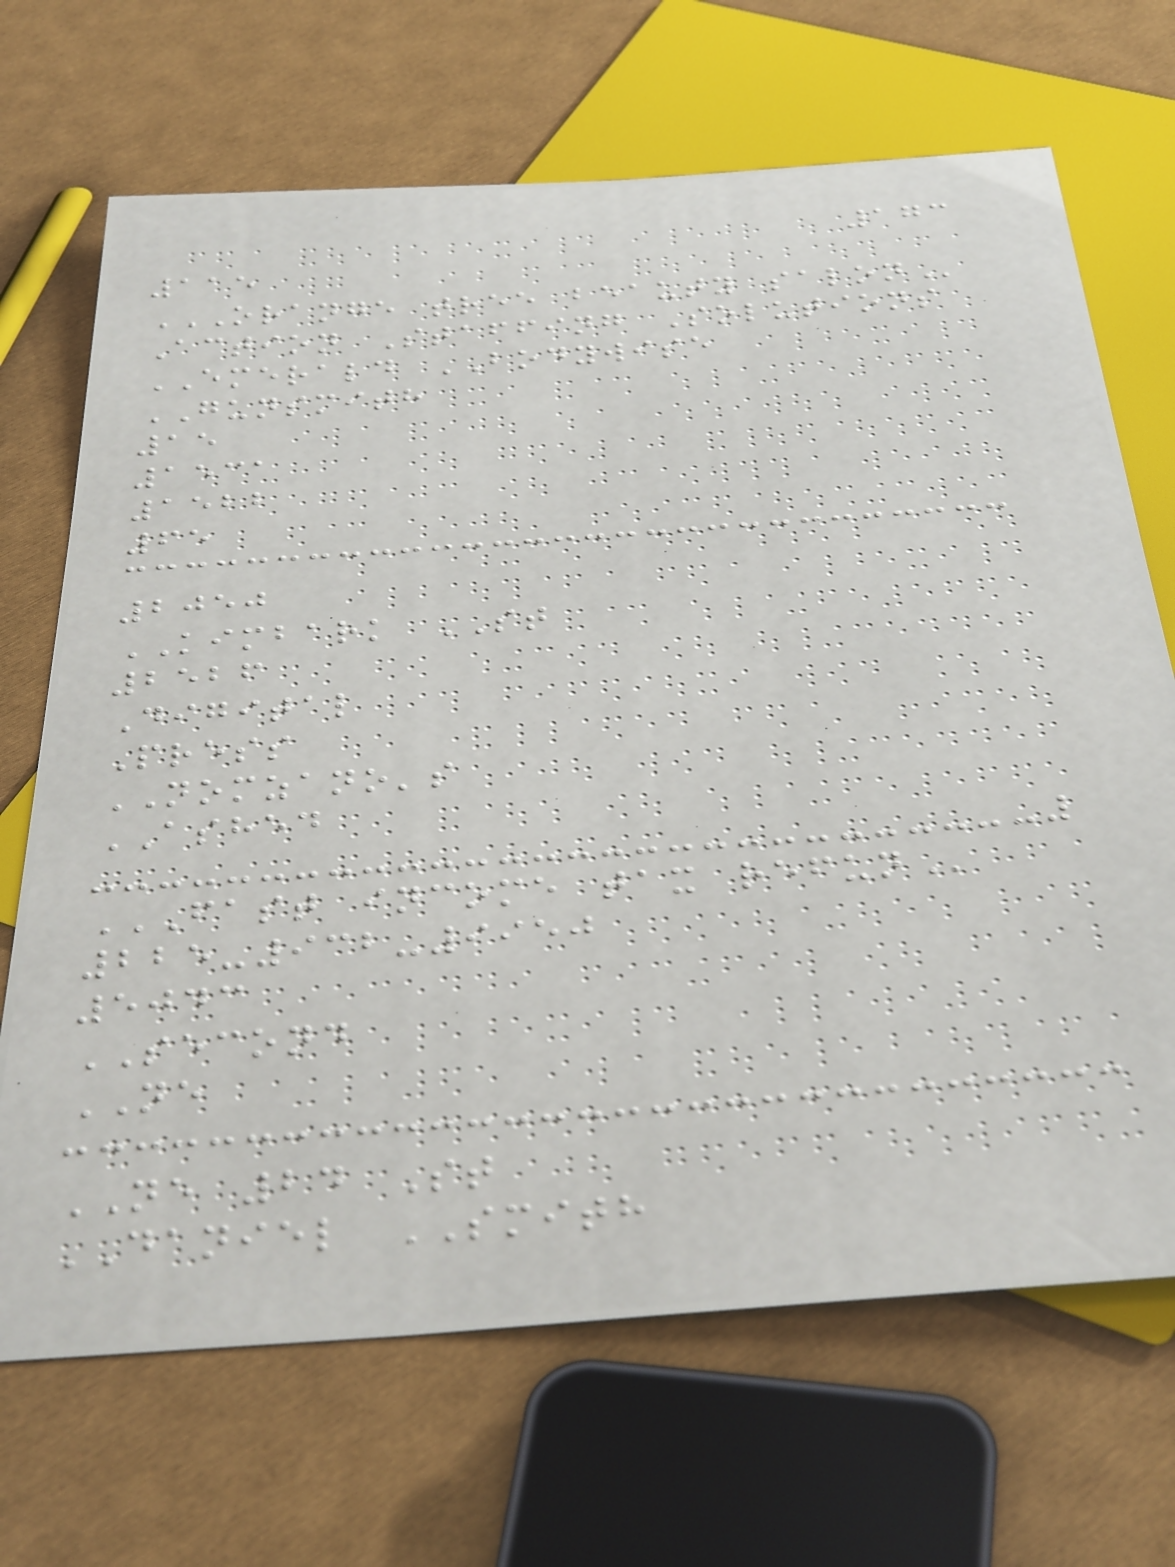173
115
ORANGE TREE BEAUTY SALON
Action Staffing Solutions
EMERALD BODYWISE
GUNSMITH
15
1531
1522
65
2050
KIMBARK ST
2526
Digital
Press
NOMZANO's
ASHED
FAST INCOME TAX REFUN
225-932-9950
5043
SECOND
NE
NE 24 St
DANIEL SMITH
